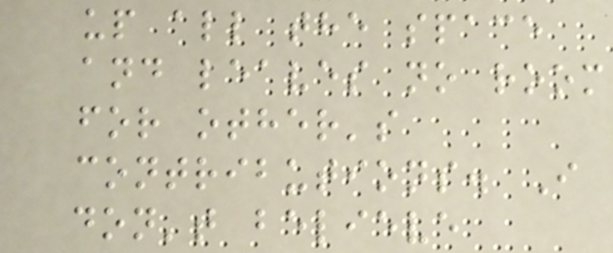up all the space
and leaves no room
for other's
contributions. I
don't believe
